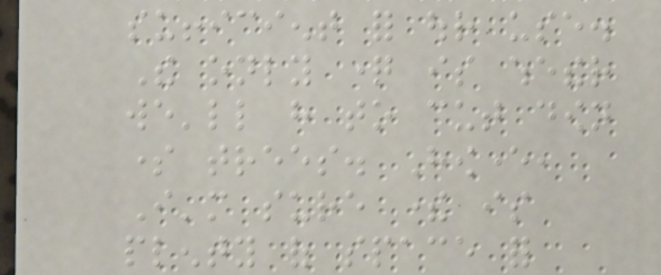sufficient for our use.
The only question is whether
we'll have to cut down
some trees. However,
I'm sure there is
plenty of space for
